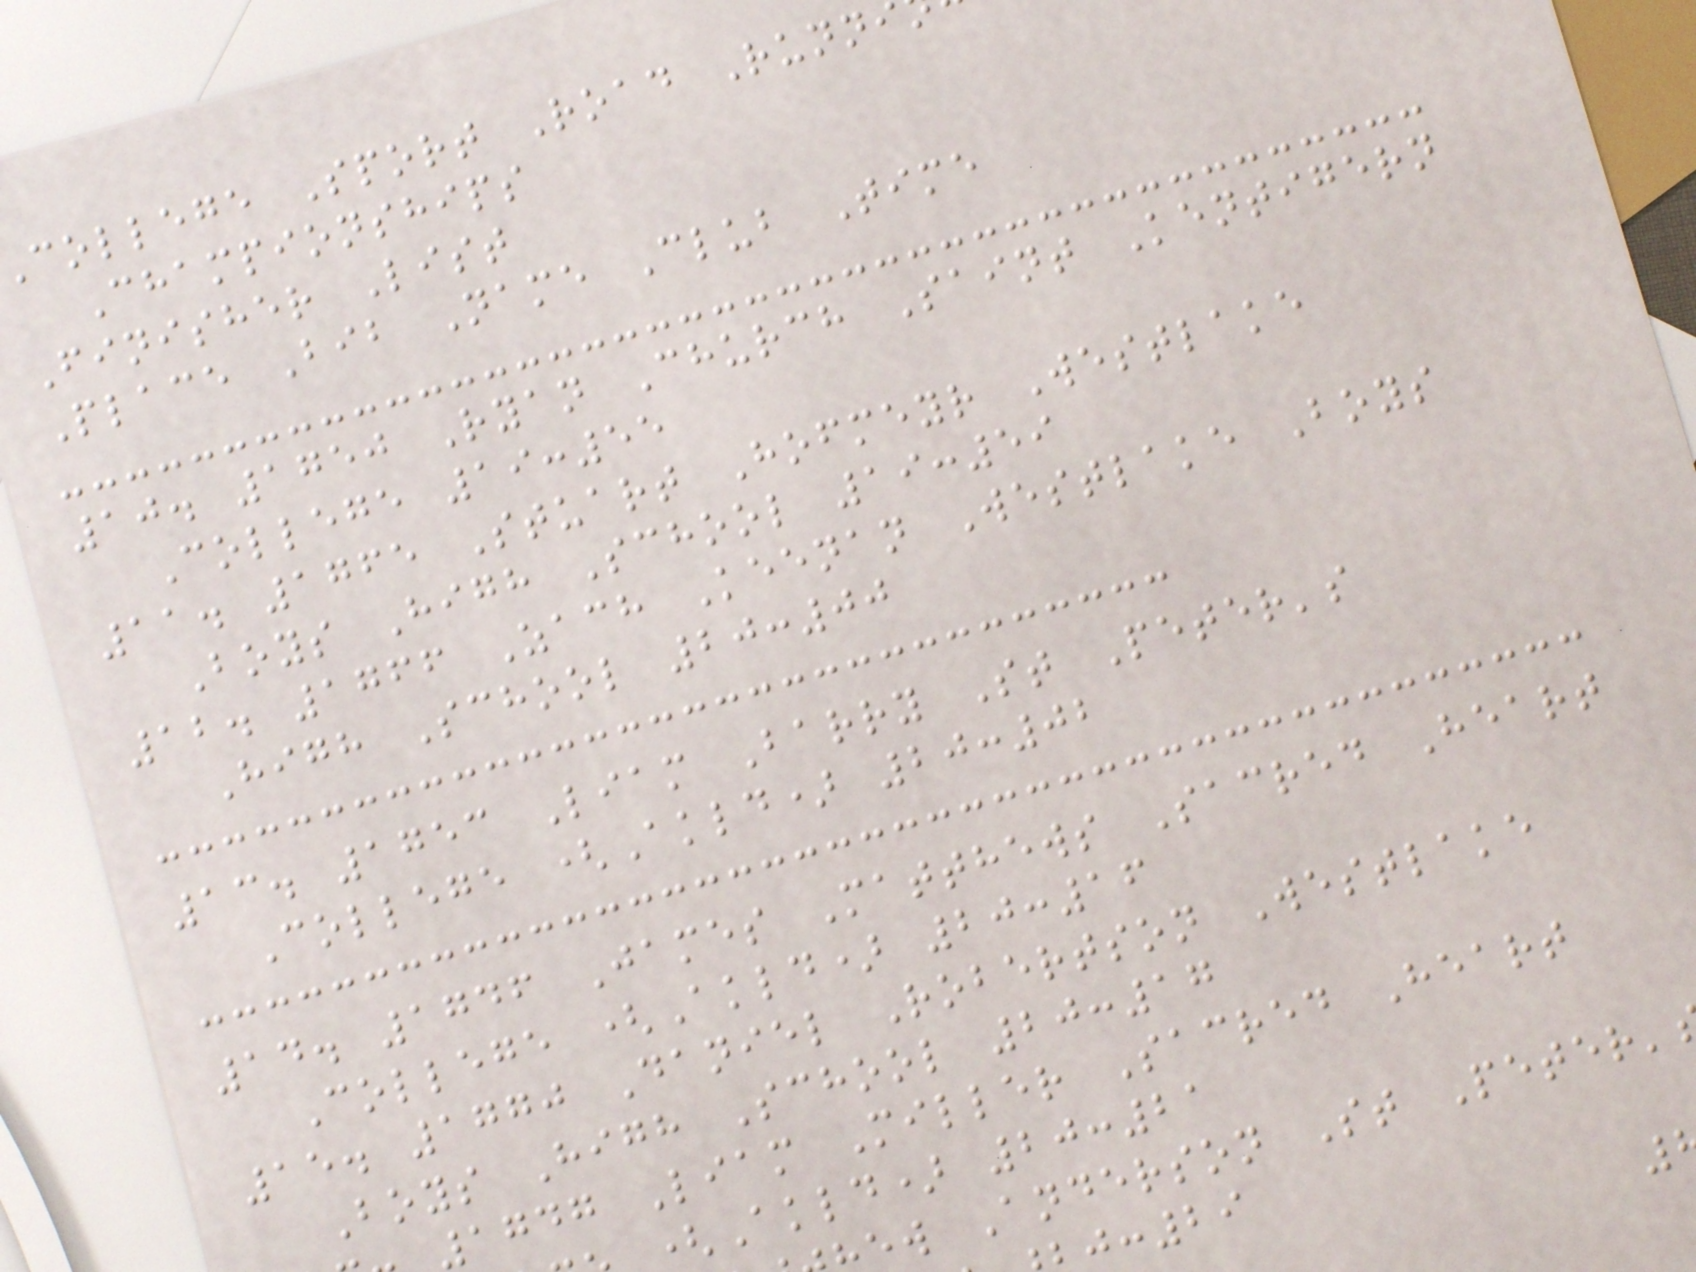college Sport Road Runni
Championships
Finisher List
Place Bib Name Club Time
10. 1750 Ryan Church Saint Kentigern
College 19:55
11. 1765 Stuart Hofmeyr Westlake
Boys High School 19:59
12. 1766 Zach Keenan Westlake Boys
High School 20:00
13. 1753 Liam Barry St Peter's
College (Akld) 20:02
14. 1746 James Matthews Sacred Heart
College (Akld) 20:16
15. 1770 Daniel Robertson Westlake
Boys High School 20:17
1747 Liam Miller Sacred Heart
(Akld) 20:21
ew Anderson St Peter'
